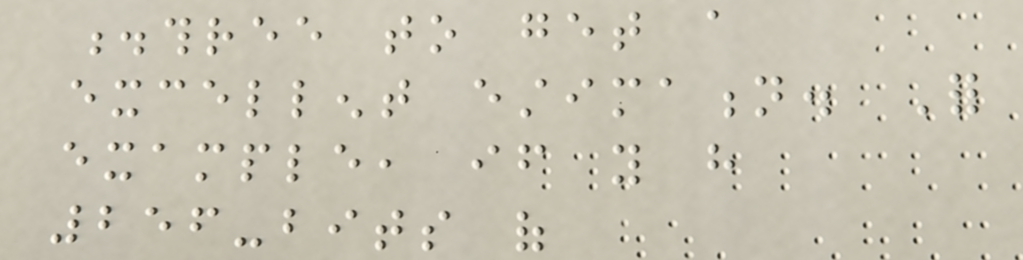.three to get a
excellent estimation. For
example, if you have
256-bits of
